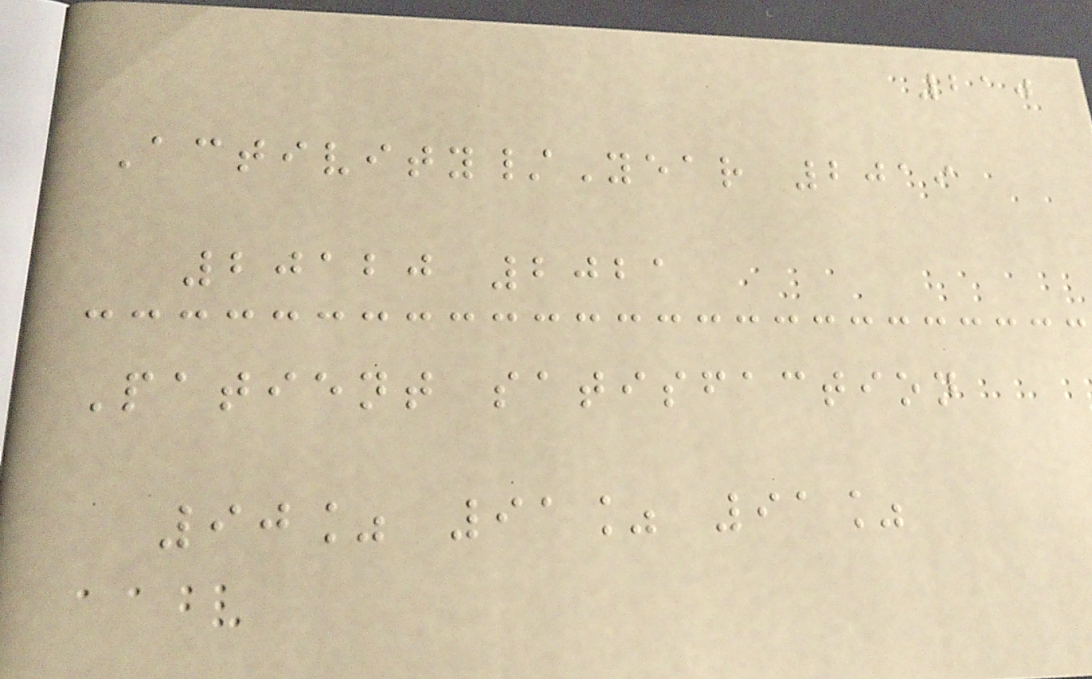210
Activity/Year 2019
20120 2021
Patient satisfaction
90% 91% 91%
